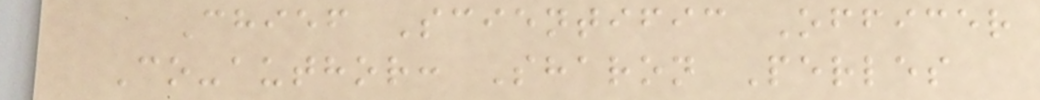Chief Scientific Officer
Co-author: Sharon Perles
